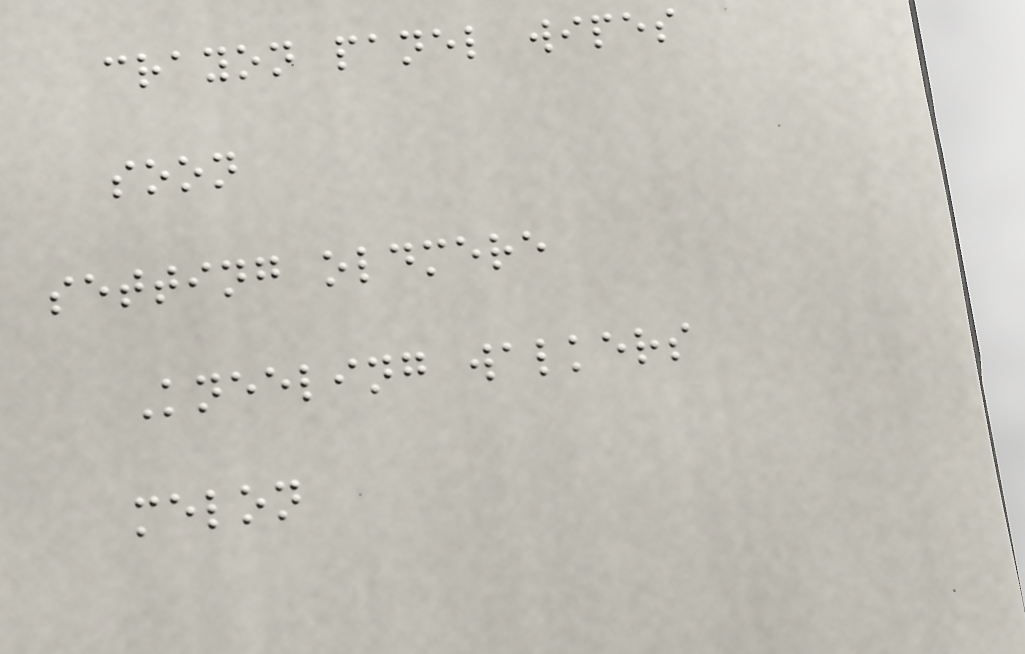crayon panel wipes
soon
setting oldmere
Kneeling walkers
melon
